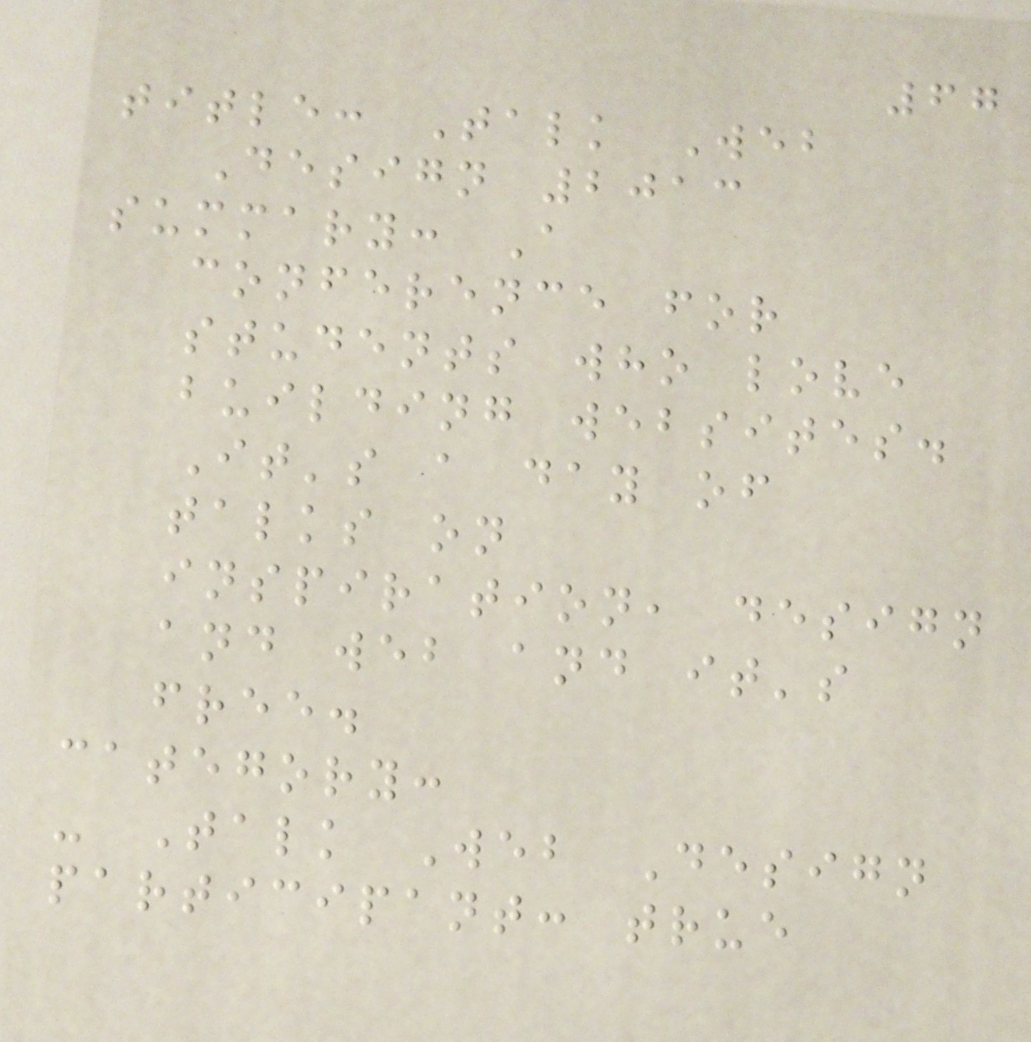67
title: Talk Web
Design 2013
summary: A
conference for
students who love
building websites.
It's a day of
talks on
inspiration, design
and web and it's
free.
category:
- Talk Web Design
participant: true
